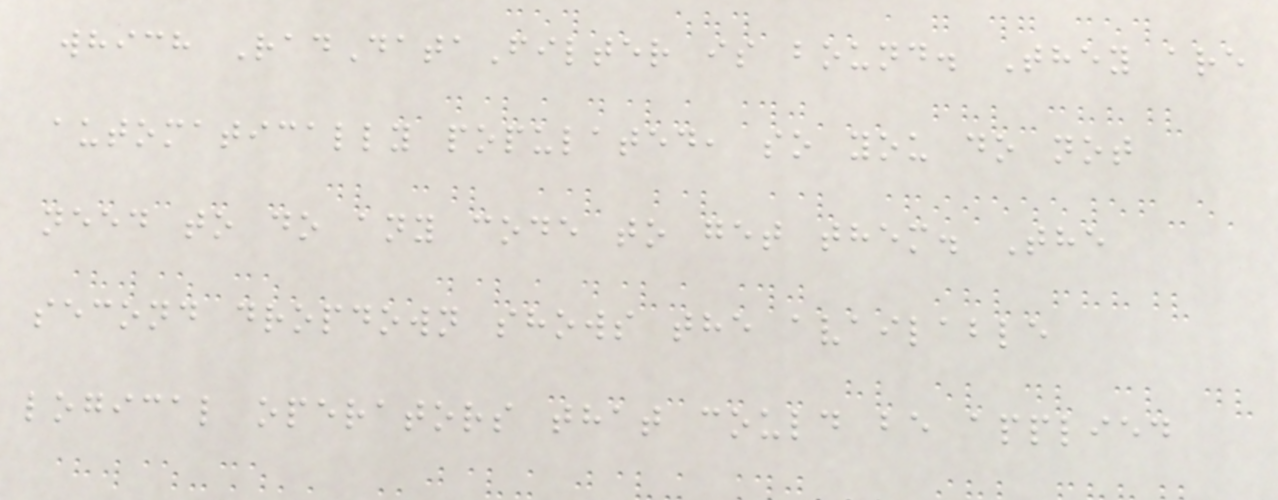which RadDataFilter is bound. They are
automatically populated, so you do not
need to do any code to get them. The
second dropdown shows the available
logical operators that could be applied
